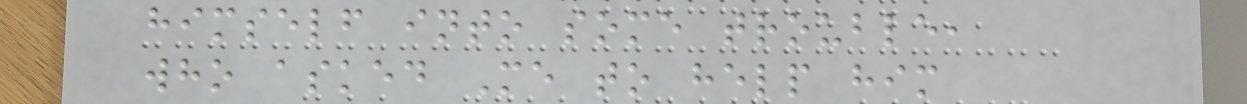himself into some trouble,
who asked Me to help him
